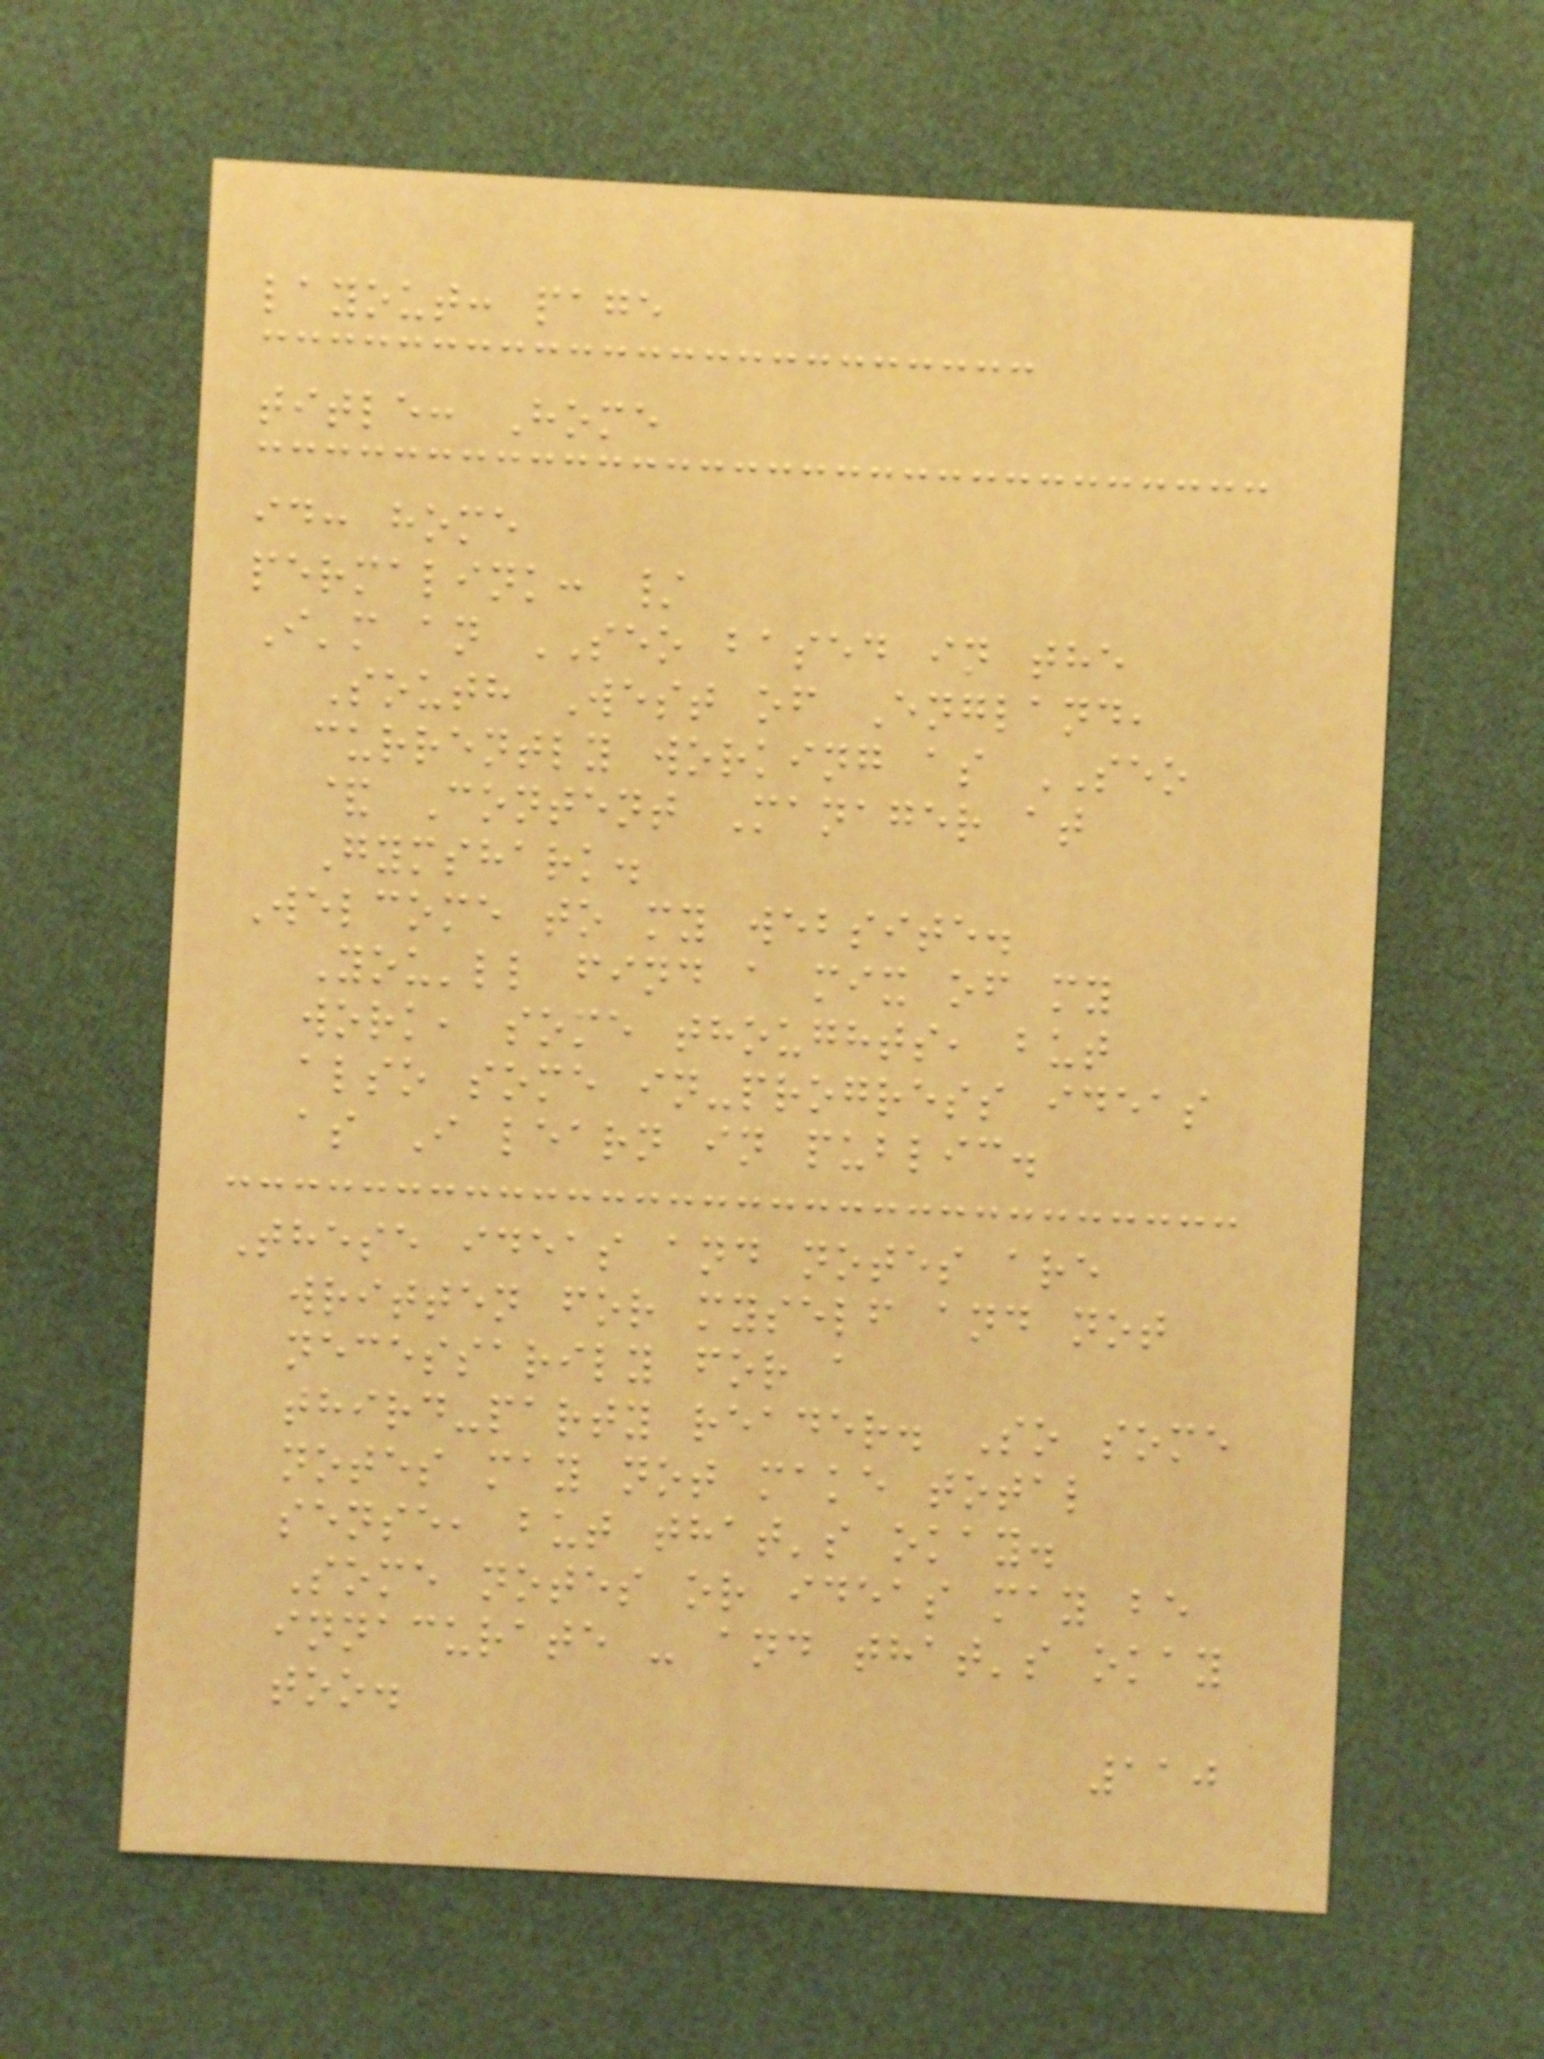layout: page
title: Home
id: home
permalink: /
I'm an SEO based in the
South West of England,
currently working as SEO
& Content Manager at
Gymshark.
Welcome to my website.
You'll find a mix of my
work, some thoughts, but
also some in-progress ideas
as I learn in public.
These ideas and notes are
written for myself and not
necessarily for a
third-party reader. So some
notes may not make total
sense, but that's okay.
Some notes or ideas may be
innacurate - and that's okay
too.
110
